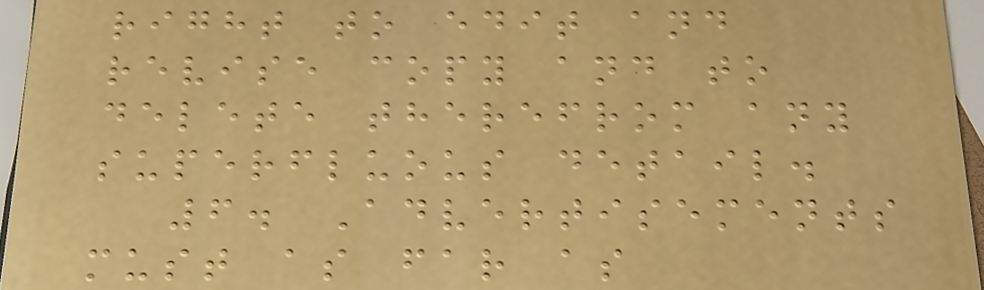right to edit and
revise copy and to
delete therefrom any
superfluous detail.
6. Advertisements
must as far as
